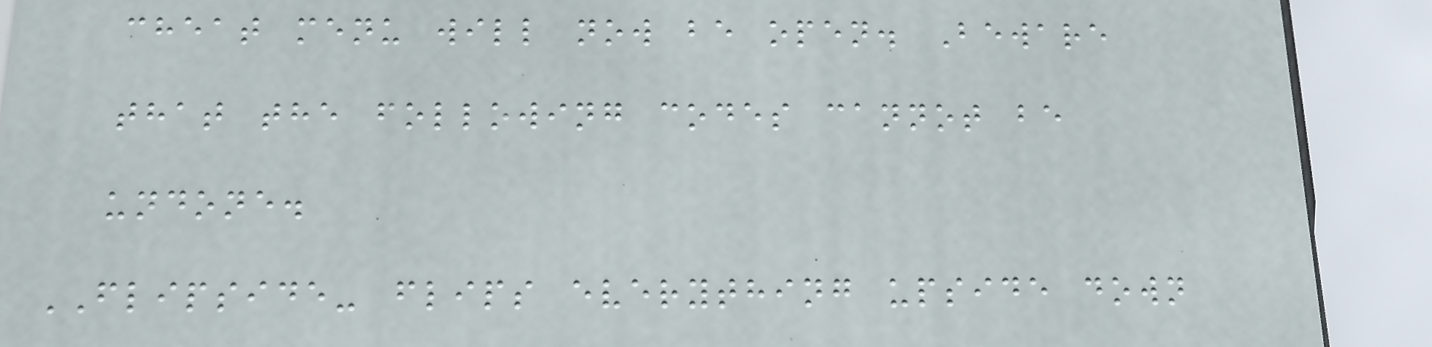cheat menu will now be open. Beware
that the following codes cannot be
undone.
FLIPSIDE- flips everything upside down
